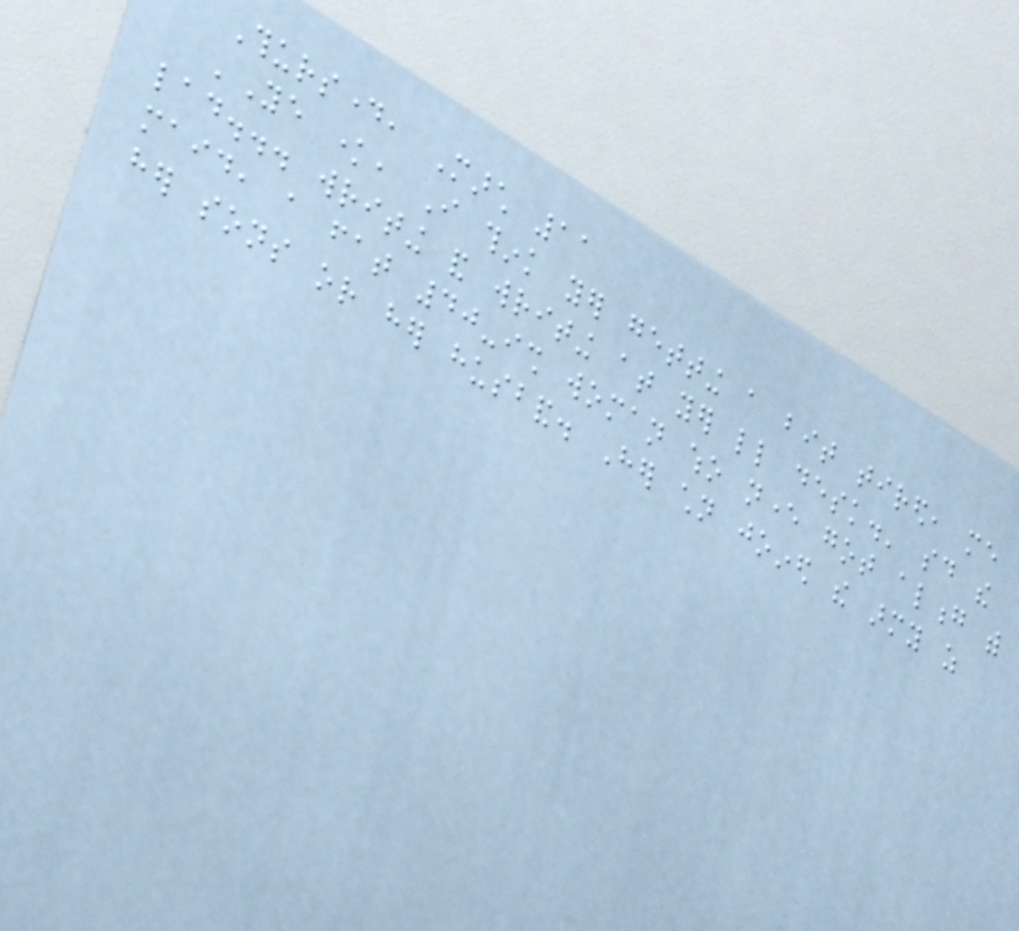Thursday, March 11
'Ye know, I think yer getting a bit tired, me
lad... writing and writing at yer little desk.' said the
maid, a fat 40-ish woman who never got along with
her sons or her husband. Her children joined the army as
